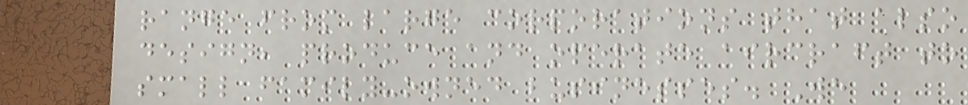range from large corporations that also
design, produce and operate aircraft to
small family-owned businesses. We
